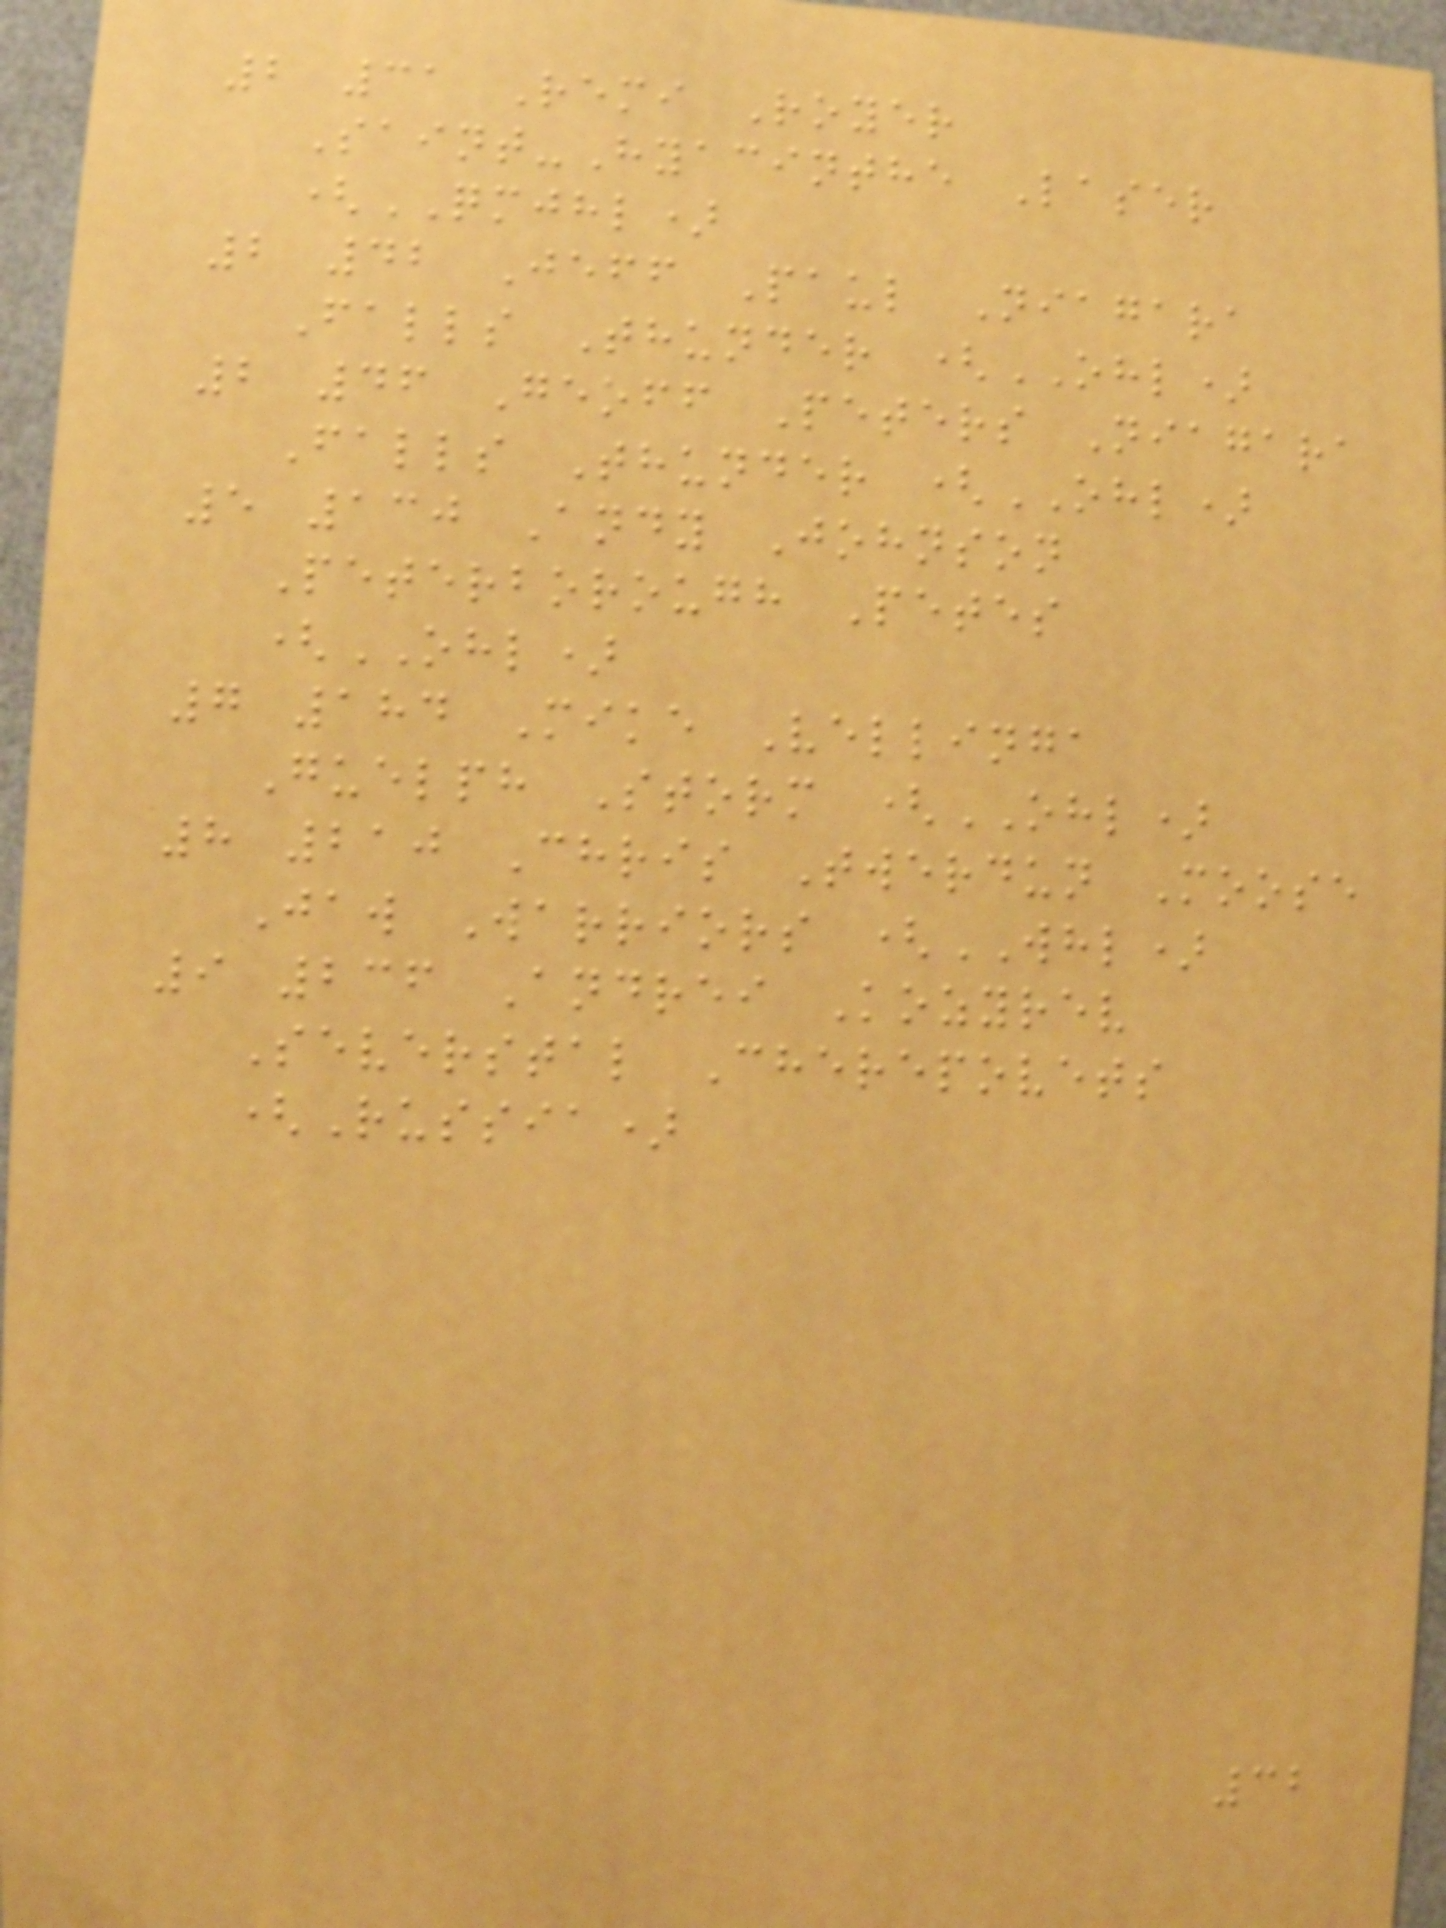2 31 Remi Royer
Saint-Hyacinthe Laser
(QMJHL)
2 42 Jeff Paul Niagara
Falls Thunder (OHL)
2 46 Geoff Peters Niagara
Falls Thunder (OHL)
5 130 Andy Johnson
Peterborough Petes
(OHL)
7 184 Mike Vellinga
Guelph Storm (OHL)
8 210 Chris Twerdun Moose
Jaw Warriors (WHL)
9 236 Andrei Kozyrev
Severstal Cherepovets
(Russia)
32
